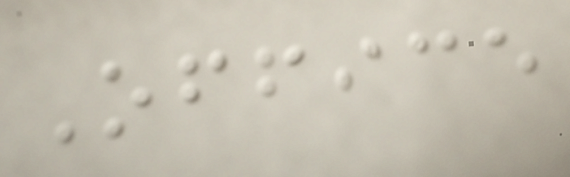Office
